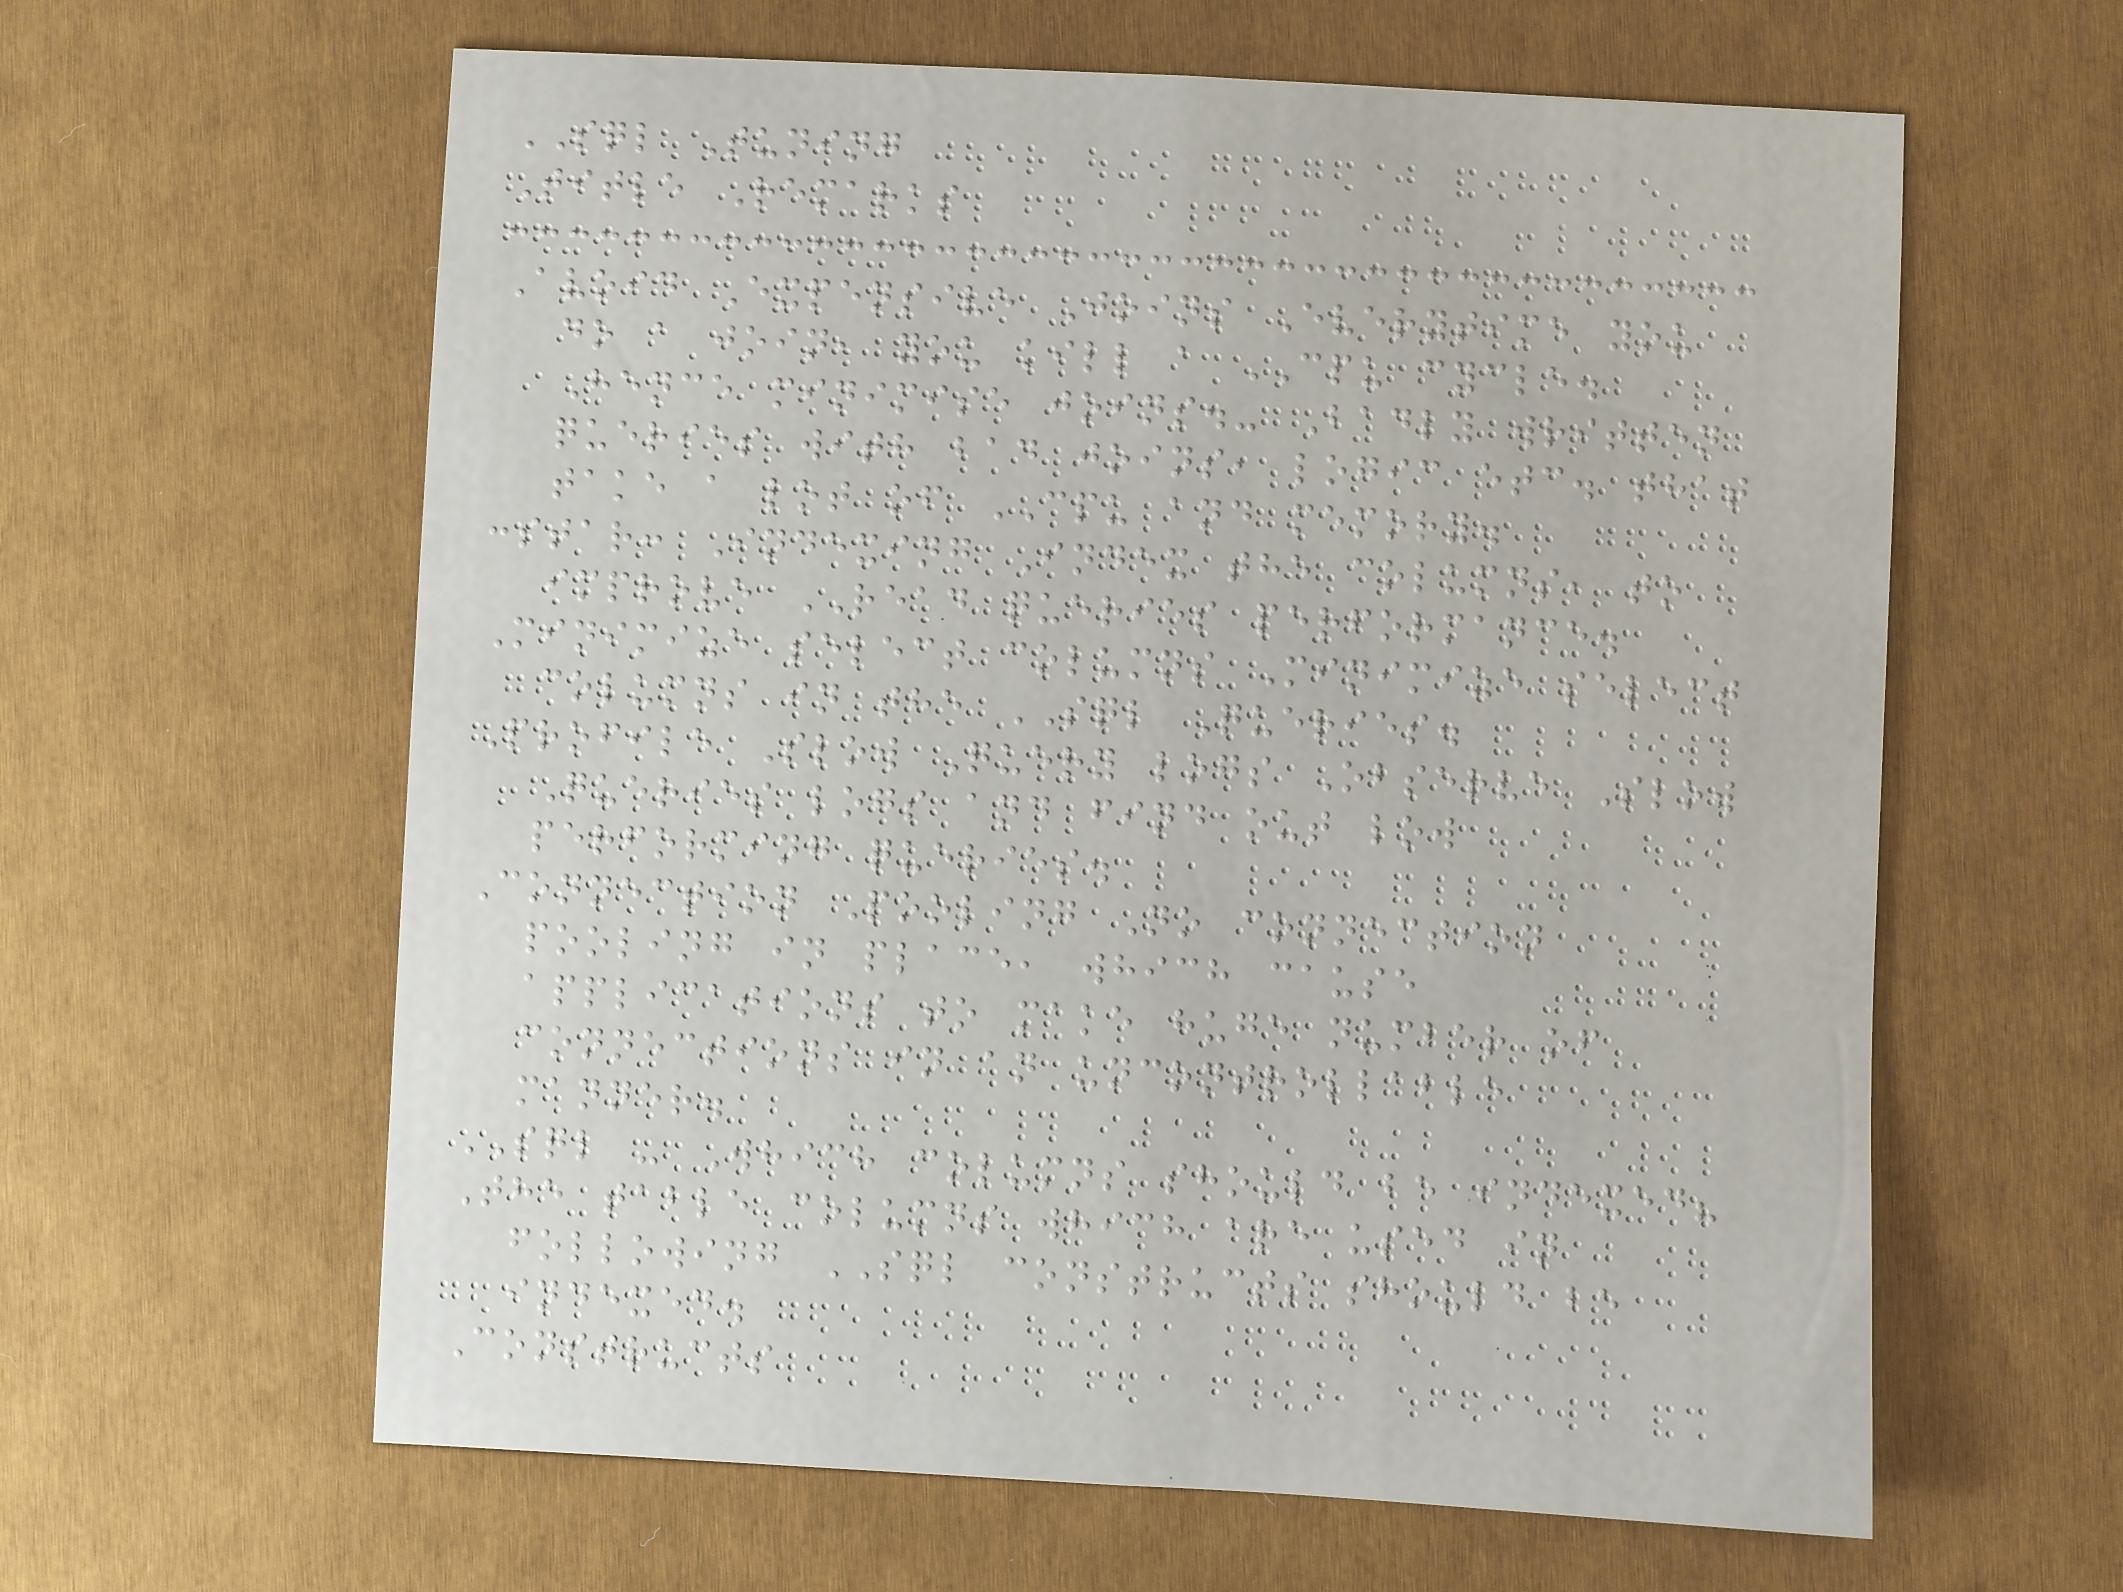SQL Tuning
Title Remarks
Avoid Expensive Joins Everytime you
do a join, you kill a CPU cycle.
Hence minimise joins.- Badly written
queries with bad joins, logic etc. that
take a lot of CPU and memory.
:star: Indexing Index the columns, to
improve READ queries performance.
Minimize select columns Minimize select
columns in the SQL Queries.
Profile Slow Query logs Observe Slow
Queries logs and find out low
performing queries.
Connection Pooling No connection
pooling in place, which cause
applications to make huge number of
connections in an uncontrollable
manner.
SQL - Which columns should be indexed?
The table columns which are used in
following SQL constructs should be
indexed.
Constructs
